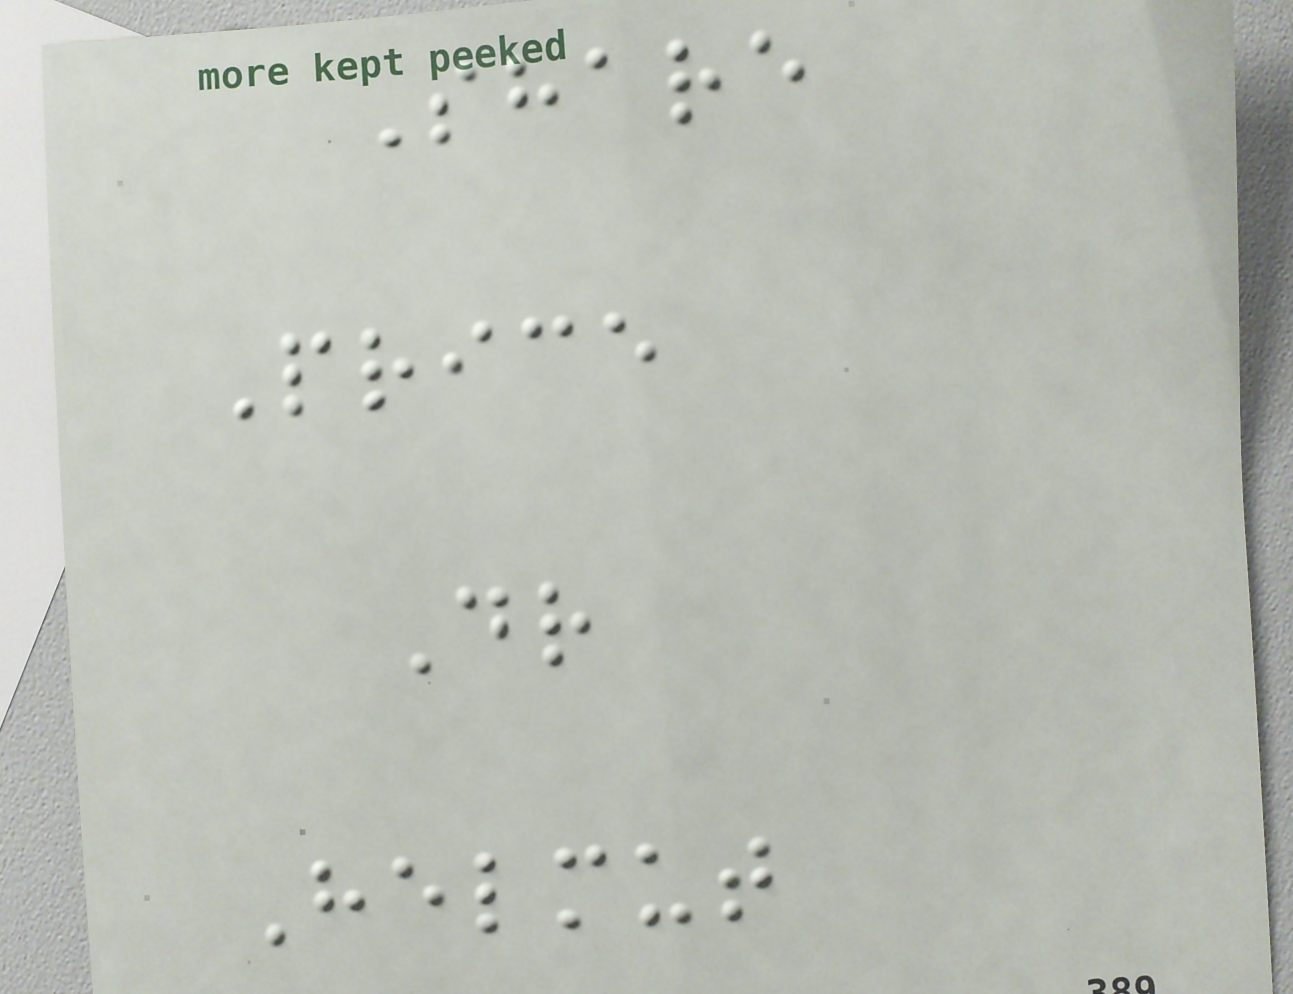Share
Price
Dr
Helmut
